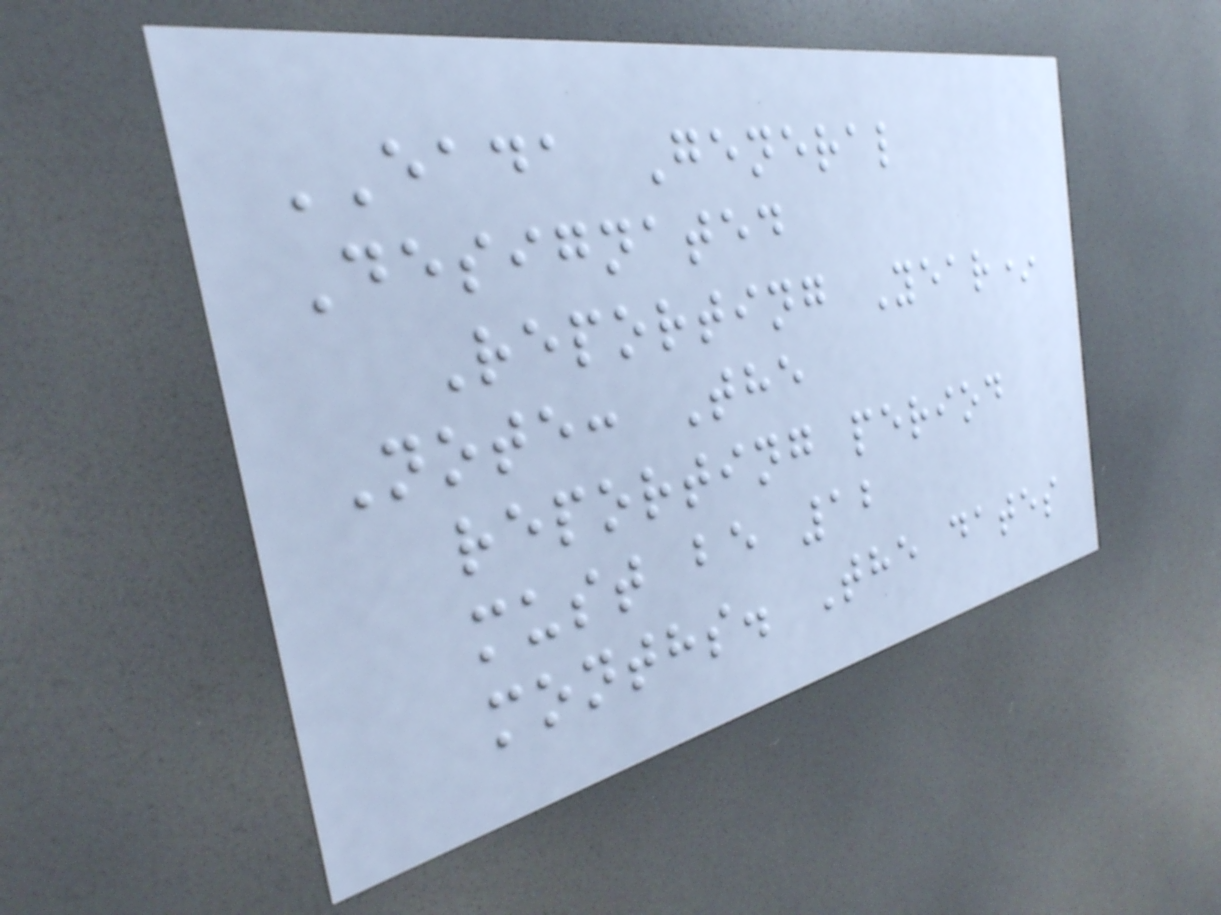EADA General
Designated
Reporting Year*
Note: The
reporting period
must be 12
months. The dates
